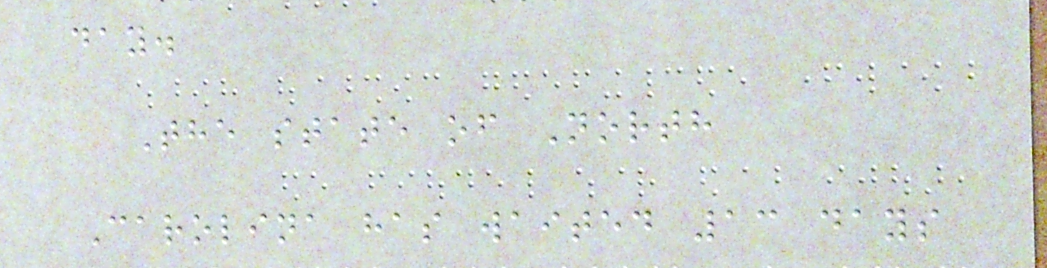day.
The state of North
Carolina has waited 13 days
